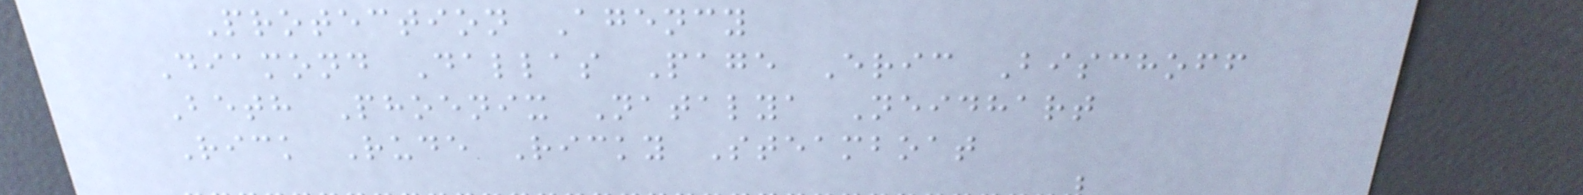Protection Agency
Diamond Dallas Page Eric Bischoff
Beth Phoenix Natalya Neidhart
Rick Rude Ricky Steamboat
